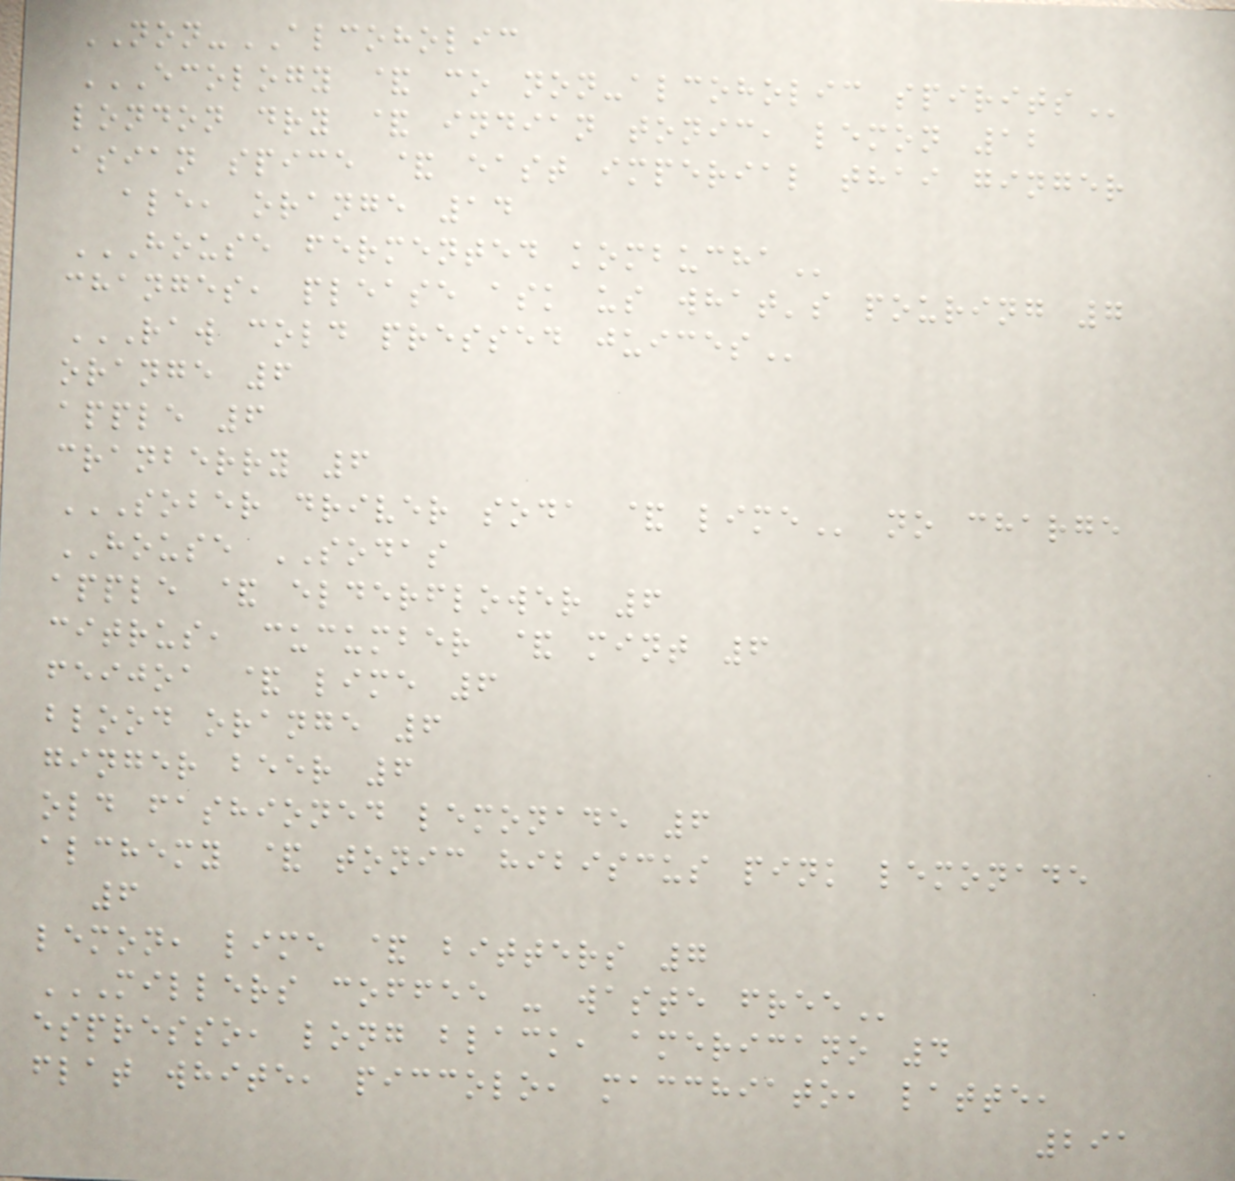NON-ALCOHOLIC
ECOLOGY & CO NON-ALCOHOLIC SPIRITS
london dry & indian tonic, lemon 12
asian spice & east imperial thai ginger
ale, orange 14
HOUSE FERMENTED KOMBUCHA
changes, please ask us what's pouring 7
RAW COLD PRESSED JUICES
orange 6
apple 6
cranberry 6
SOBER DRIVER SODA & LIME no charge
HOUSE SODAS
apple & elderflower 6
citrus, cucumber & mint 6
feijoa & lime 6
blood orange 6
ginger beer 6
old fashioned lemonade 6
alchemy & tonic hibiscus pink lemonade
6
lemon, lime & bitters 7
MILLERS COFFEE - WASTE FREE
espresso, long black, americano 4
flat white, piccolo, macchiato, latte,
291
